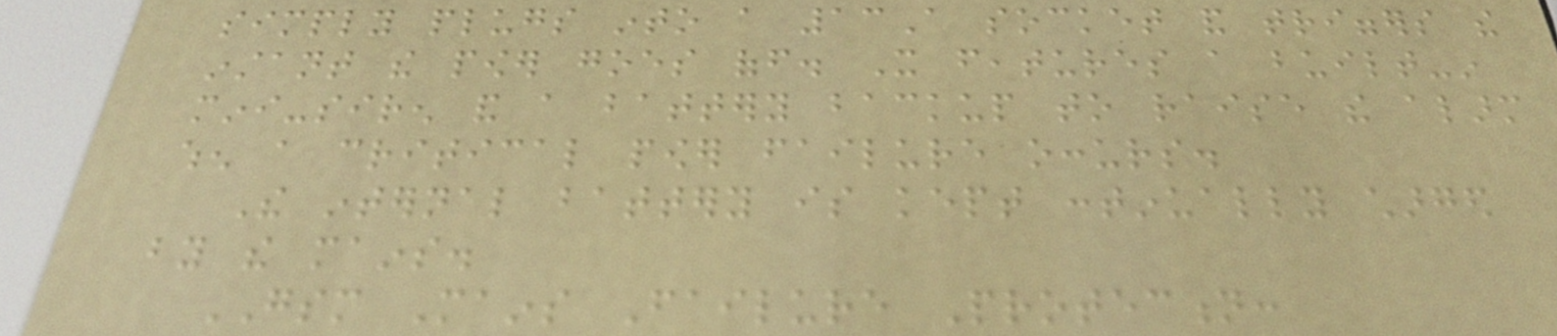simply plugs into a 13A socket and triggers the
instant the power goes off. It features a built-in
mini-siren and a battery backup to raise the alarm
when a critical power failure occurs.
The internal battery is kept continually charged
by the mains.
GSM Mains Failure Protection:
